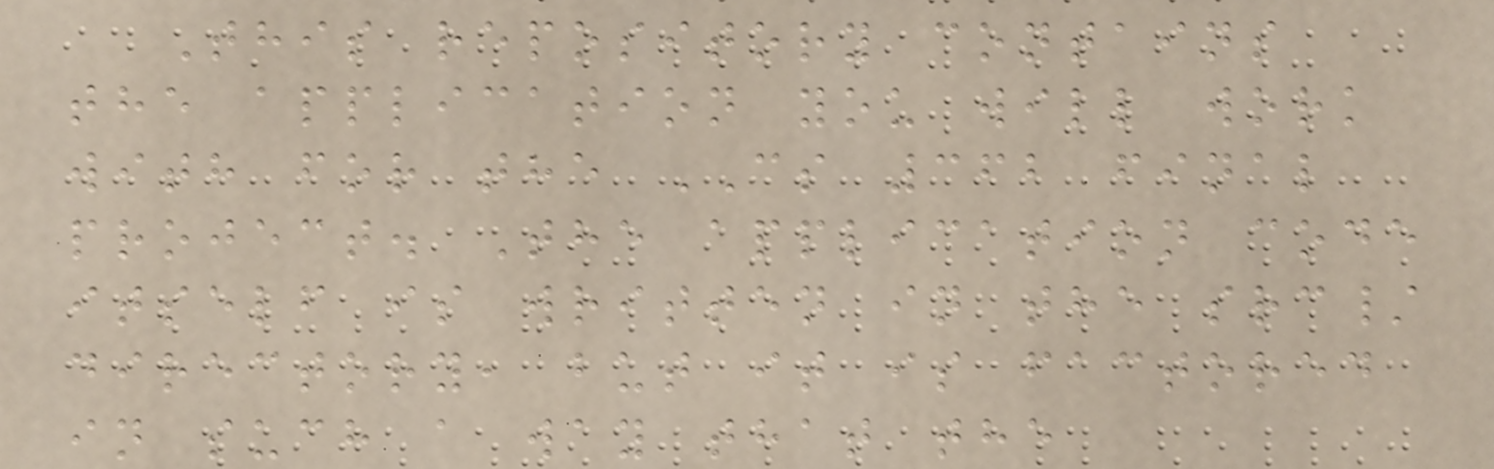This repository contains
the application you will work
with for the CS 362 final
project. The application code
itself is written in the src/
directory, but it is factored
in such a way that the
